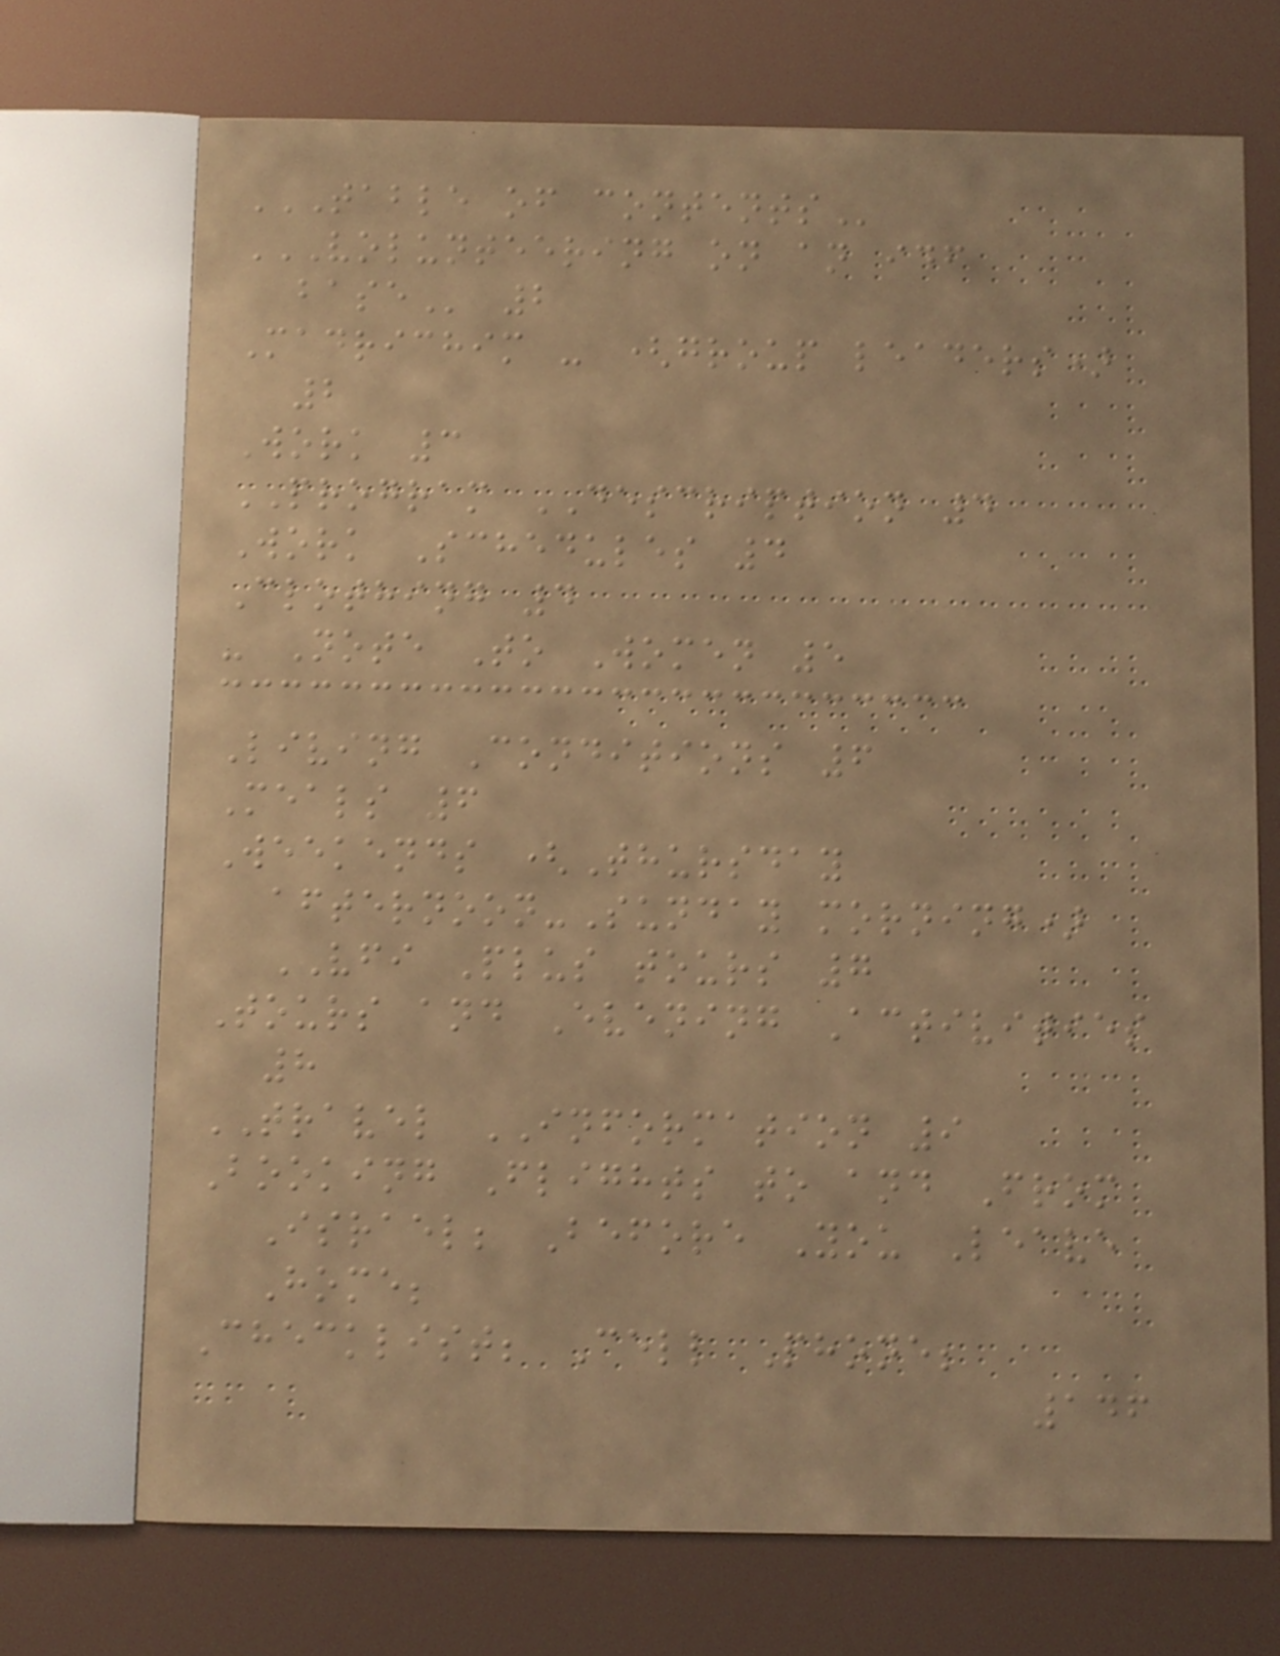TABLE OF CONTENTS
VOLUNTEERING ON AN IDF
BASE 2
Madrichim - (group leaders)
2
Work 3
PROGRAM DESCRIPTION 4
Work Schedules 4
Clothing 4
- Note To Women 5
Living Conditions 6
Meals 6
Weekends (Thursday
afternoon-Sunday morning)
VFI Plus tours 7
Tours and Evening Activities
8
TRAVEL INFORMATION 9
Booking Flights to and From
Israel; Before You Leave
Home;
Checklist; Cell Phone;
146
